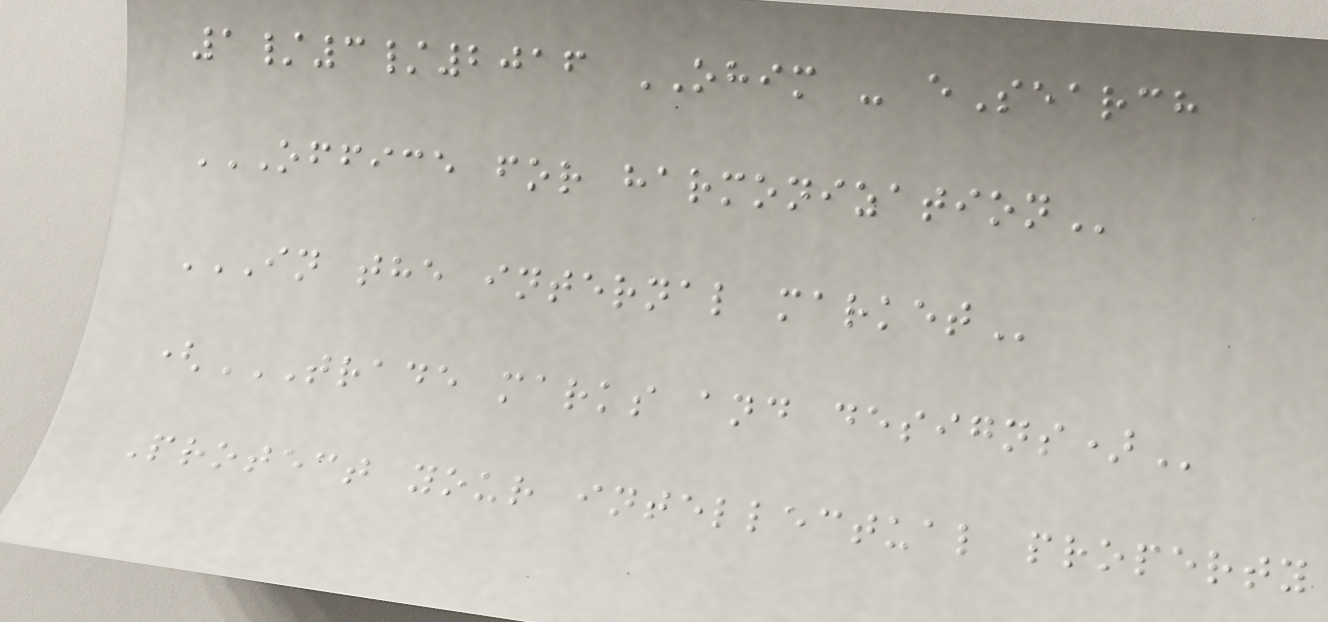1/3/2016 OHIM - eSearch
OFFICE FOR HARMONIZATION
IN THE INTERNAL MARKET
(TRADE MARKS AND DESIGNS)
Protect your intellectual property
